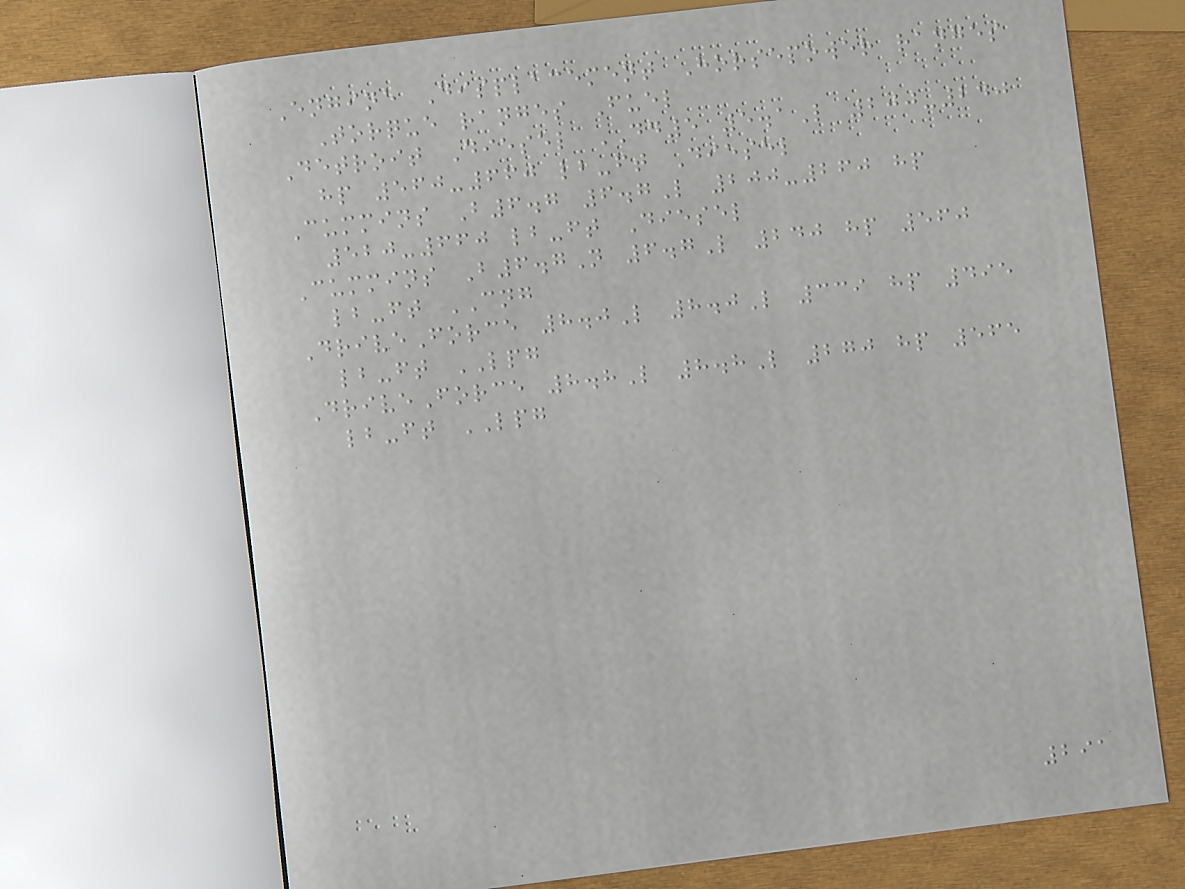Engine Displacement Horsepower ranges
Torque ranges Fuel
Detroit Diesel DD5 5.1L 200-240
hp 560-660 lb-ft Diesel
Cummins B6.7 6.7L 200-260 hp
520-660 lb-ft Diesel
Cummins B6.7N 6.7L 240 hp 560
lb-ft CNG
DriveForce 8.0L 8.0L 339 hp 495
lb-ft LPG
DriveForce 8.8L 8.8L 270 hp 565
lb-ft LPG
291
